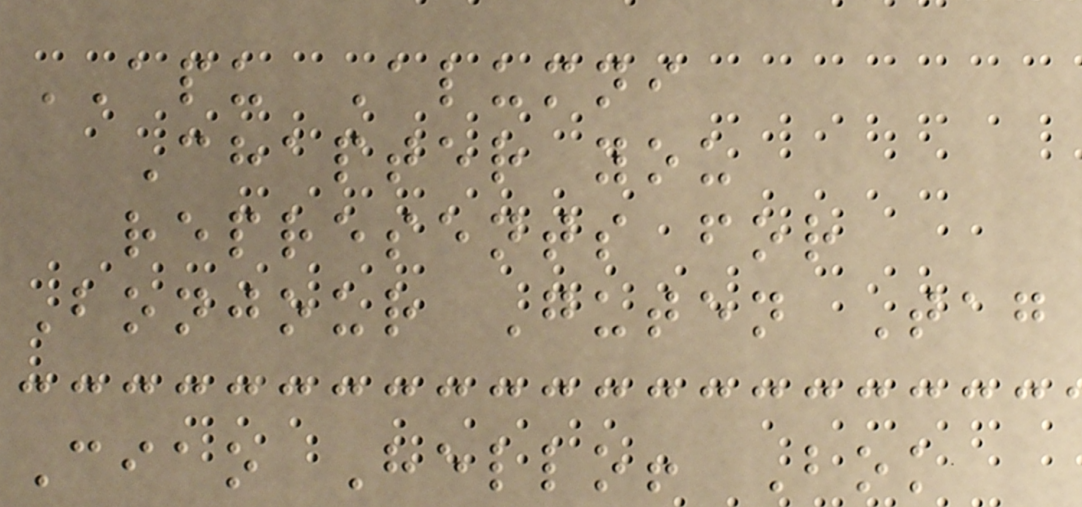APU Alumni
Chapter you
represents for
Bonjour Guten Tag
Ciao Hello! Bok
